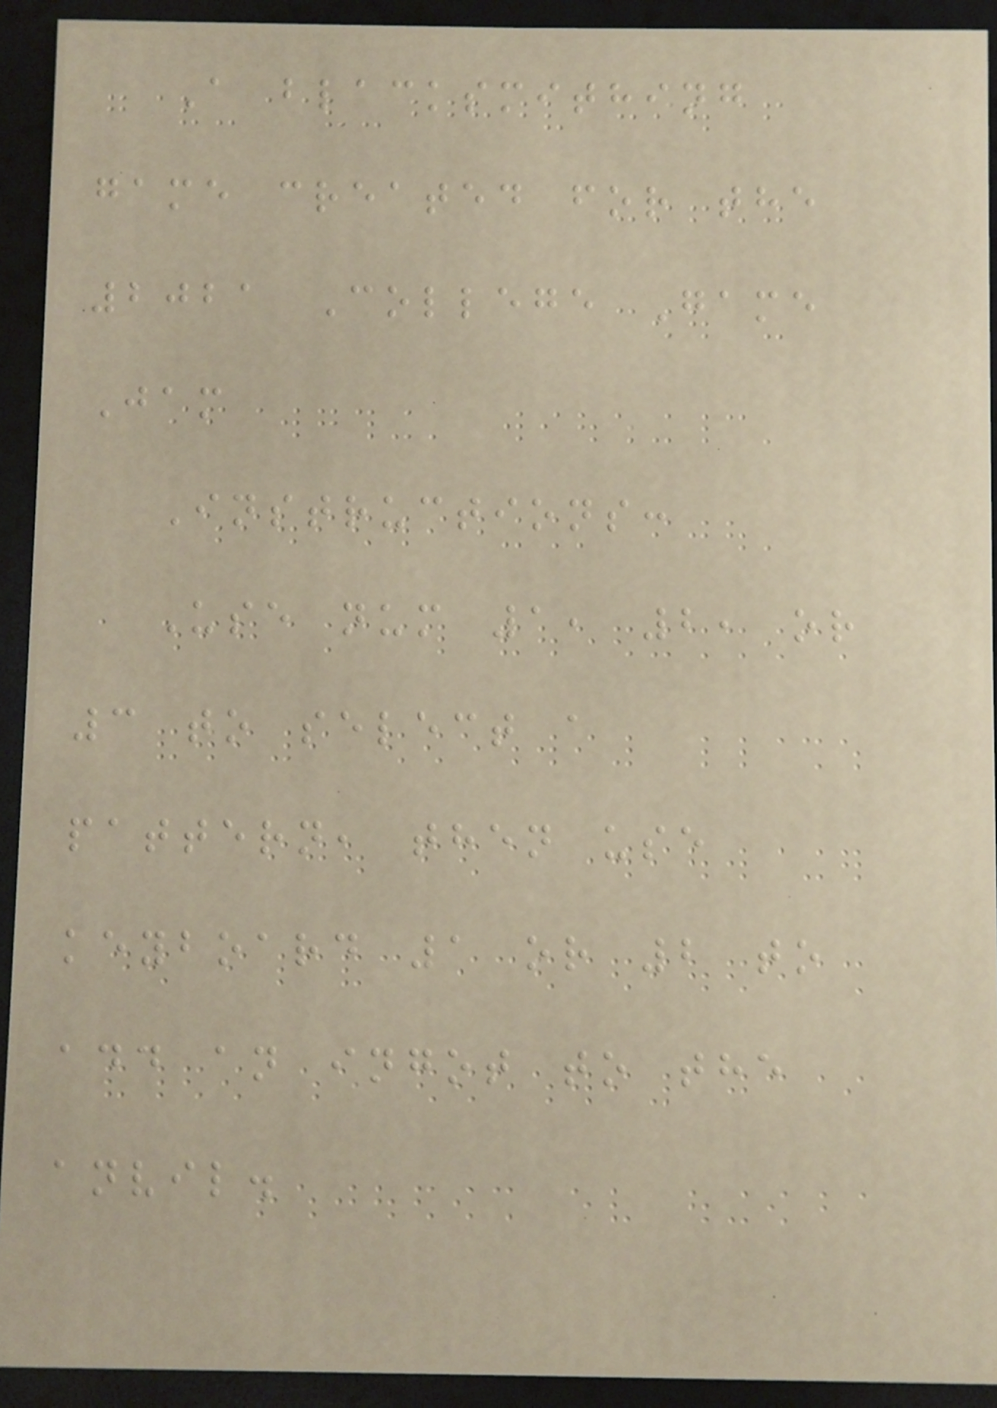A blacksmithing
game created for the
2021 College Game
Jam
Instructions:
Use num 1, 2, or
3 to select a
pattern, then use
keyboard 1 or 2 to
add an ingot to the
anvil.
